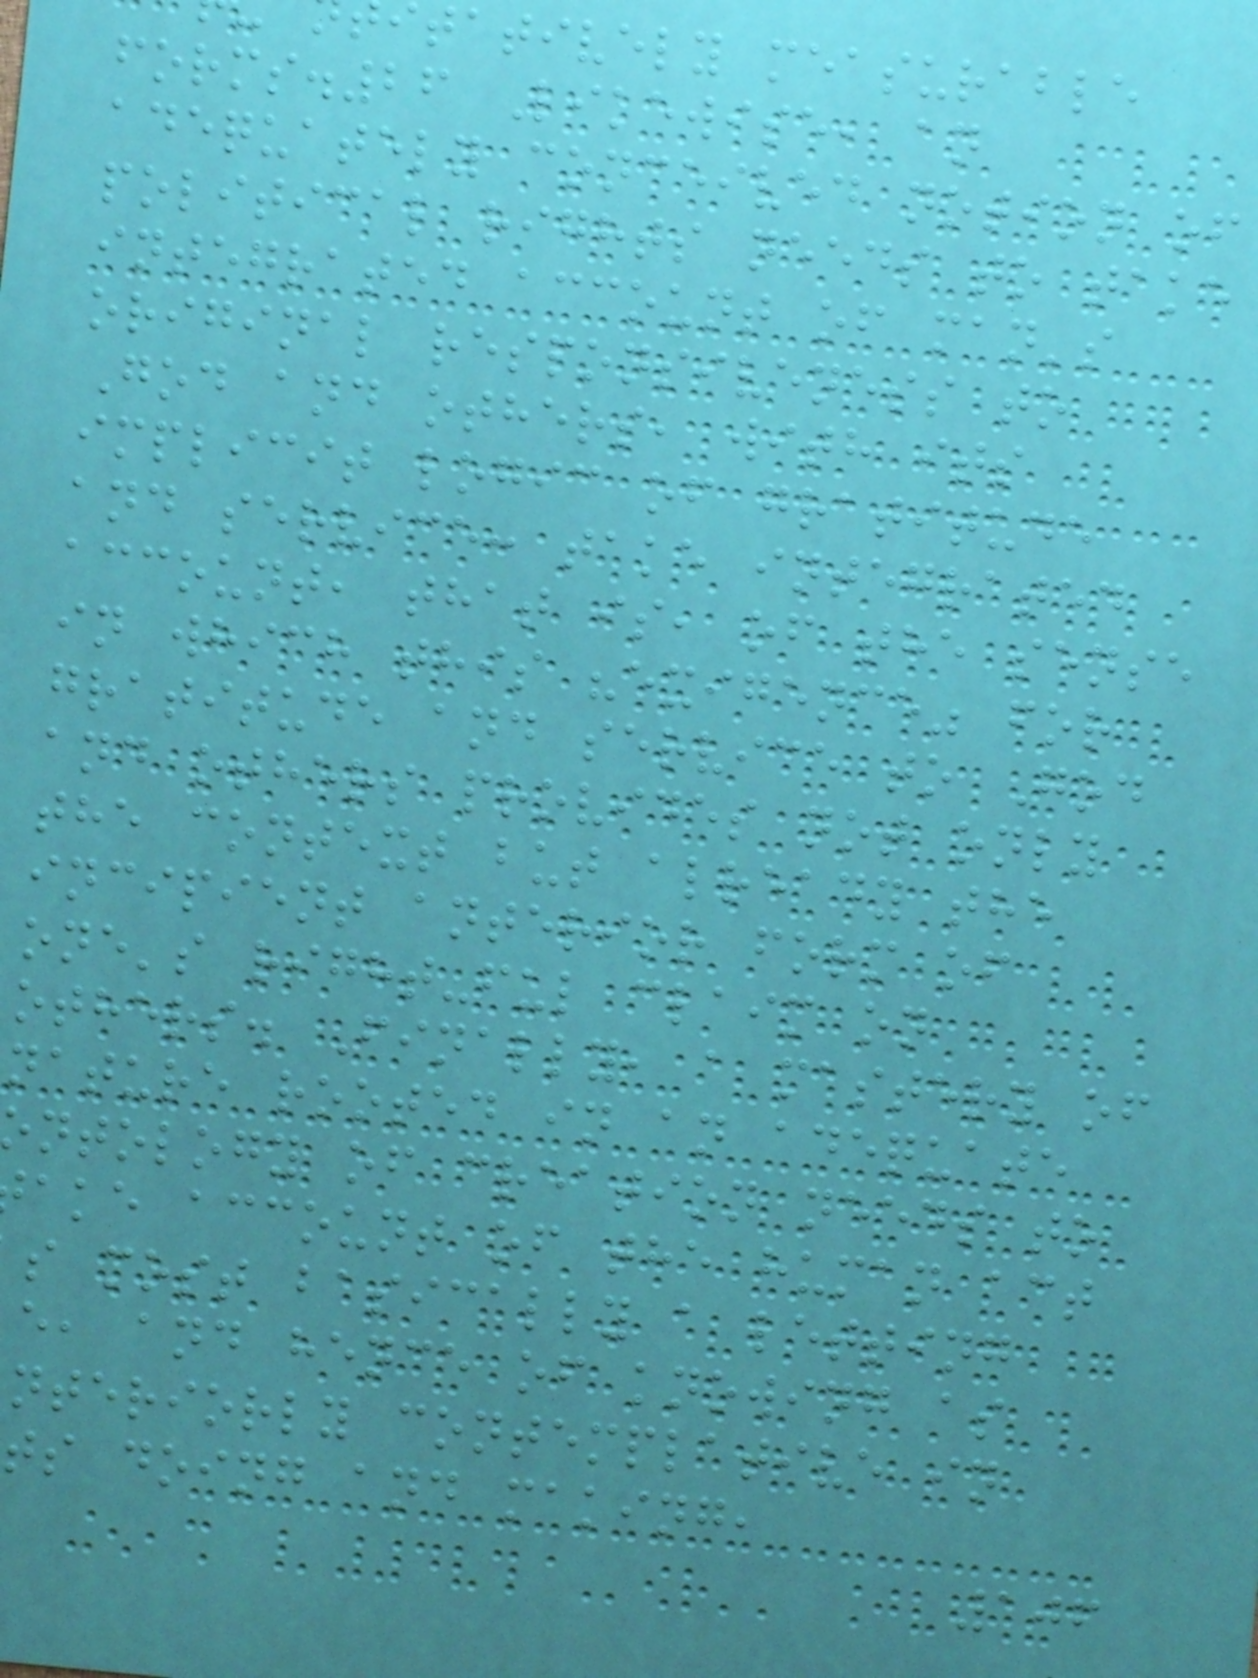tatively measurable
forms.26 Likewise, an
adequately conceived notion of
political rights needs to take
integrated account of man's
original responsiveness to
God and others, with its
implicit logic of gratitude
and service: take integrated
account, that is, of the sense
in which this "exigence" for
gratitude and service to God
and others provides not only
the context but already the
incipient anterior form of
one's right-ful claim on
others. Finally, a mastery of
nature rooted in an adequate
ntology of creation needs to
ake account of the human act
s most basically a letting
e, and hence of knowing as
nteriorly contemplative in
ts doing and making,
106
